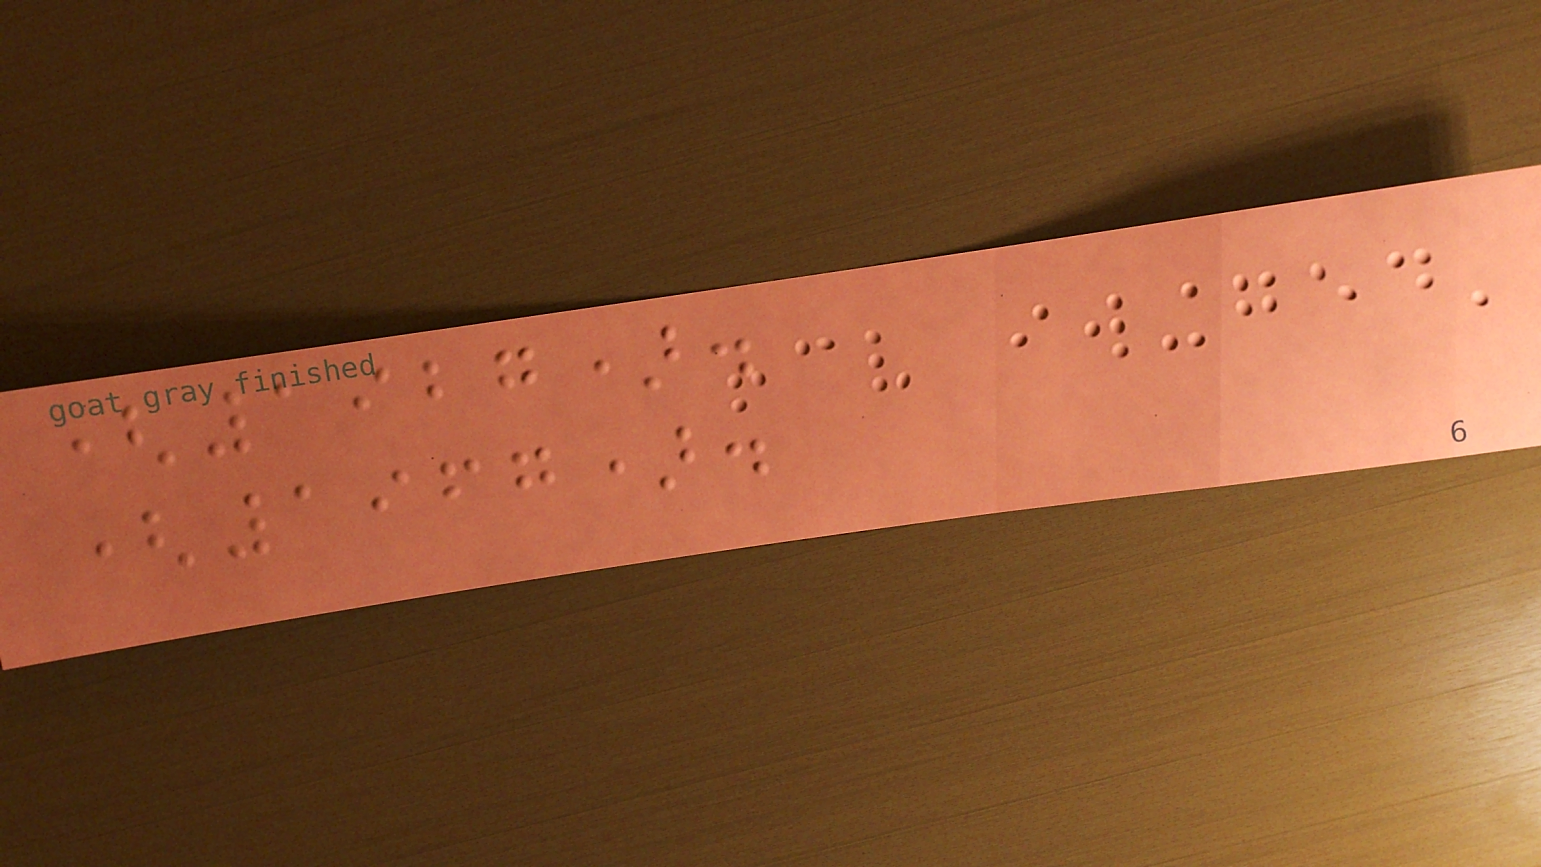(1927).
(1967).
